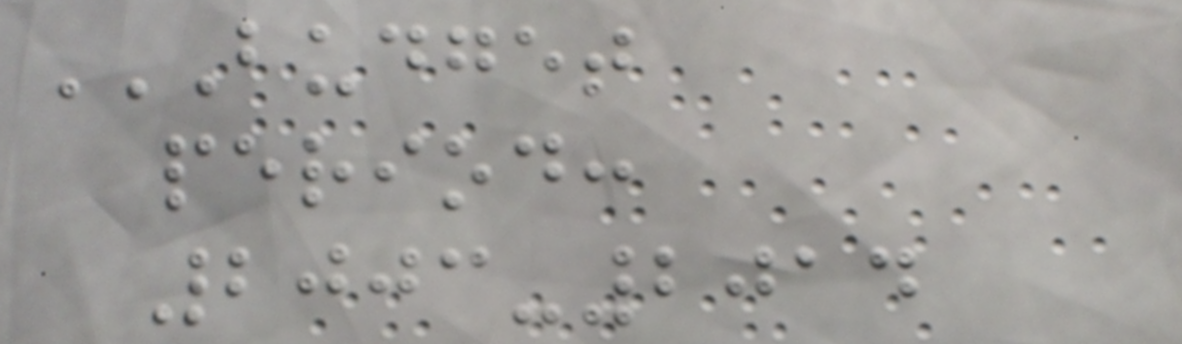BUDGET
PERIOD:
2003-2014
